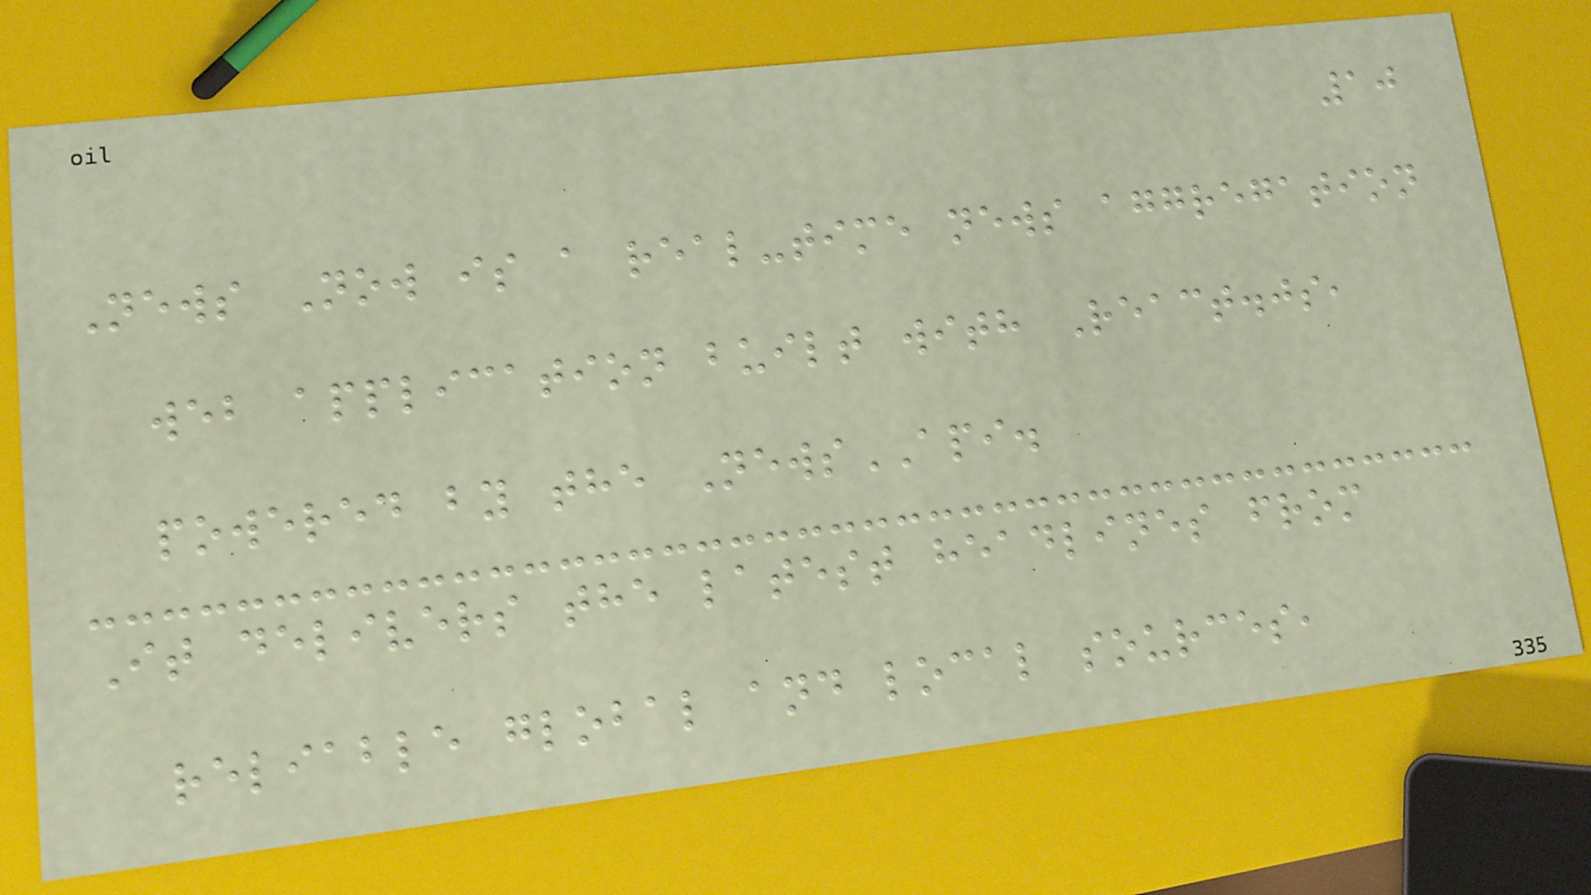10
News Now is a real-time news aggregation
web application built with React.js,
powered by the NewsAPI.
It delivers the latest headlines from
reliable global and local sources,
